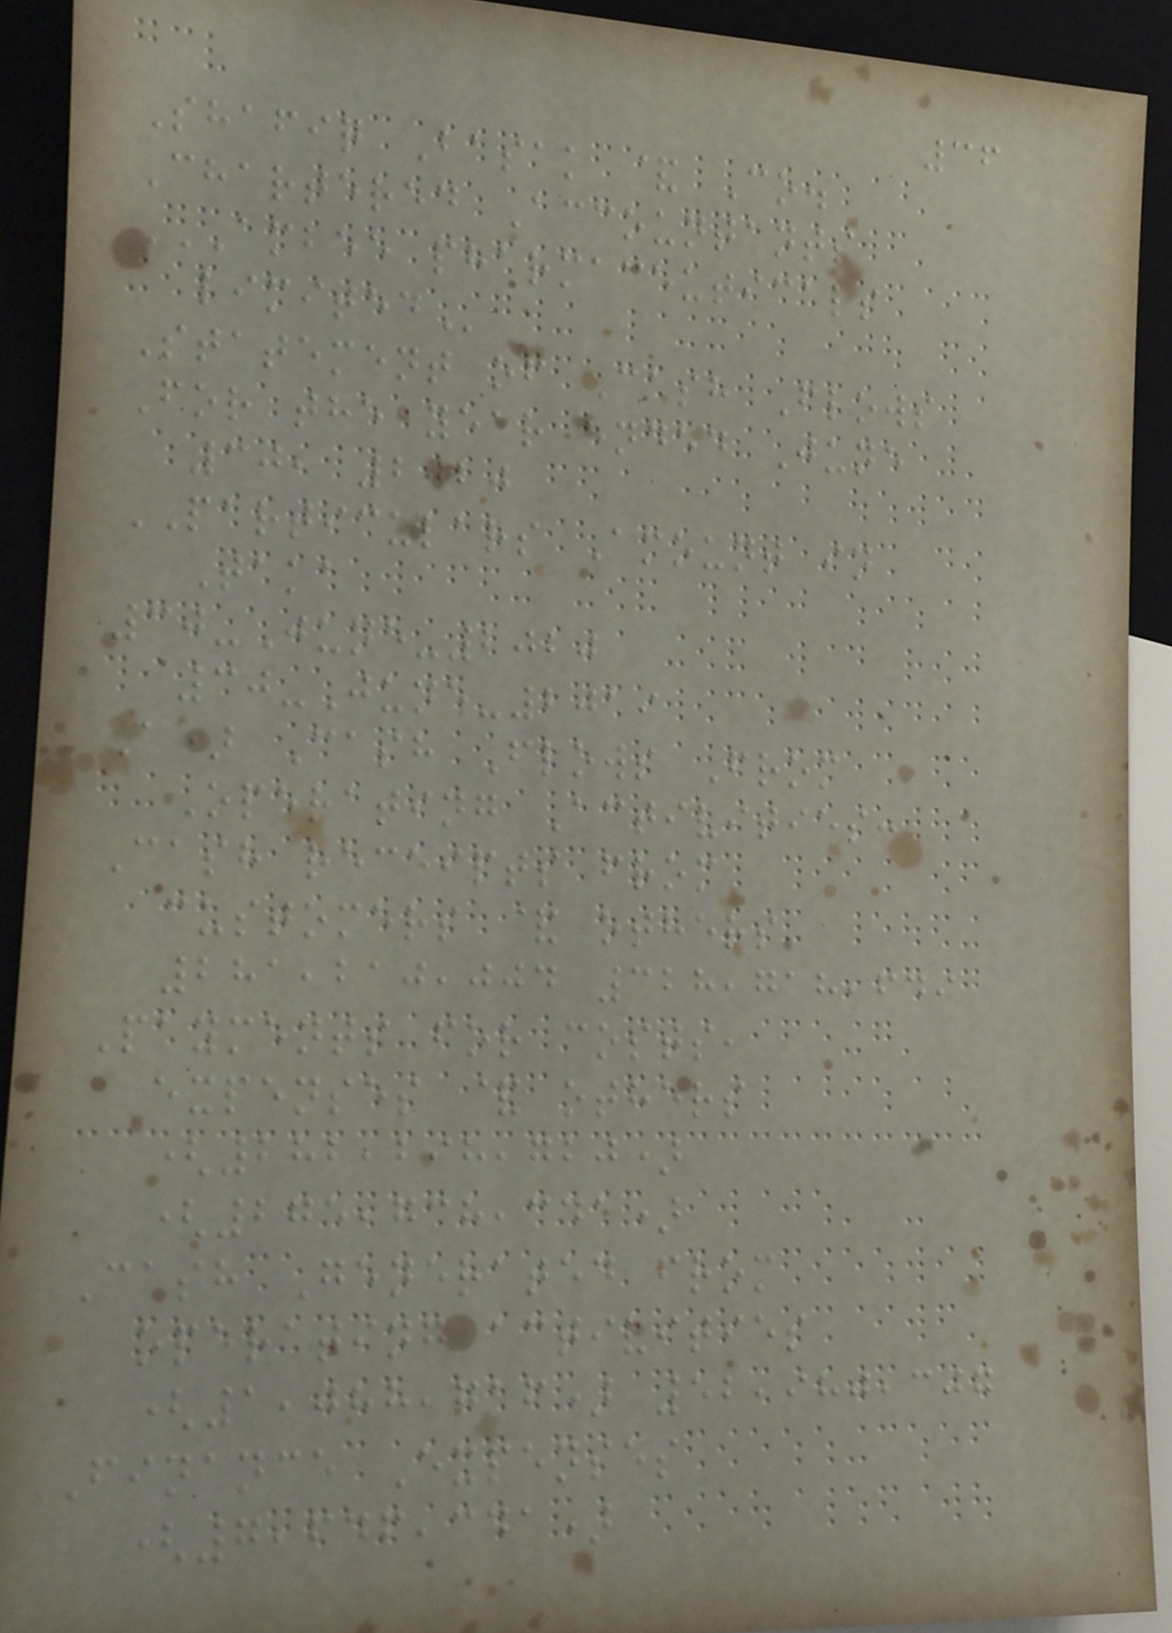36
Shafiq Basak & Co.
Chartered Accountants
AMBEE PHARMACEUTICALS
LIMITED
Statement of Cash Flows
For the year ended June
30, 2020
PARTICULARS Amount in
Taka
30-June-2020
30-June-2019
A) Cash Flows From
Operating Activities:
Cash receipts from
customers & others
281,210,004 328,718,649
Payments for costs,
expenses & others
(282,298,720)
(275,738,341)
Cash Generated from
operating activities
(1,088,716) 52,980,307
Finance Expenses
(7,646,341)
